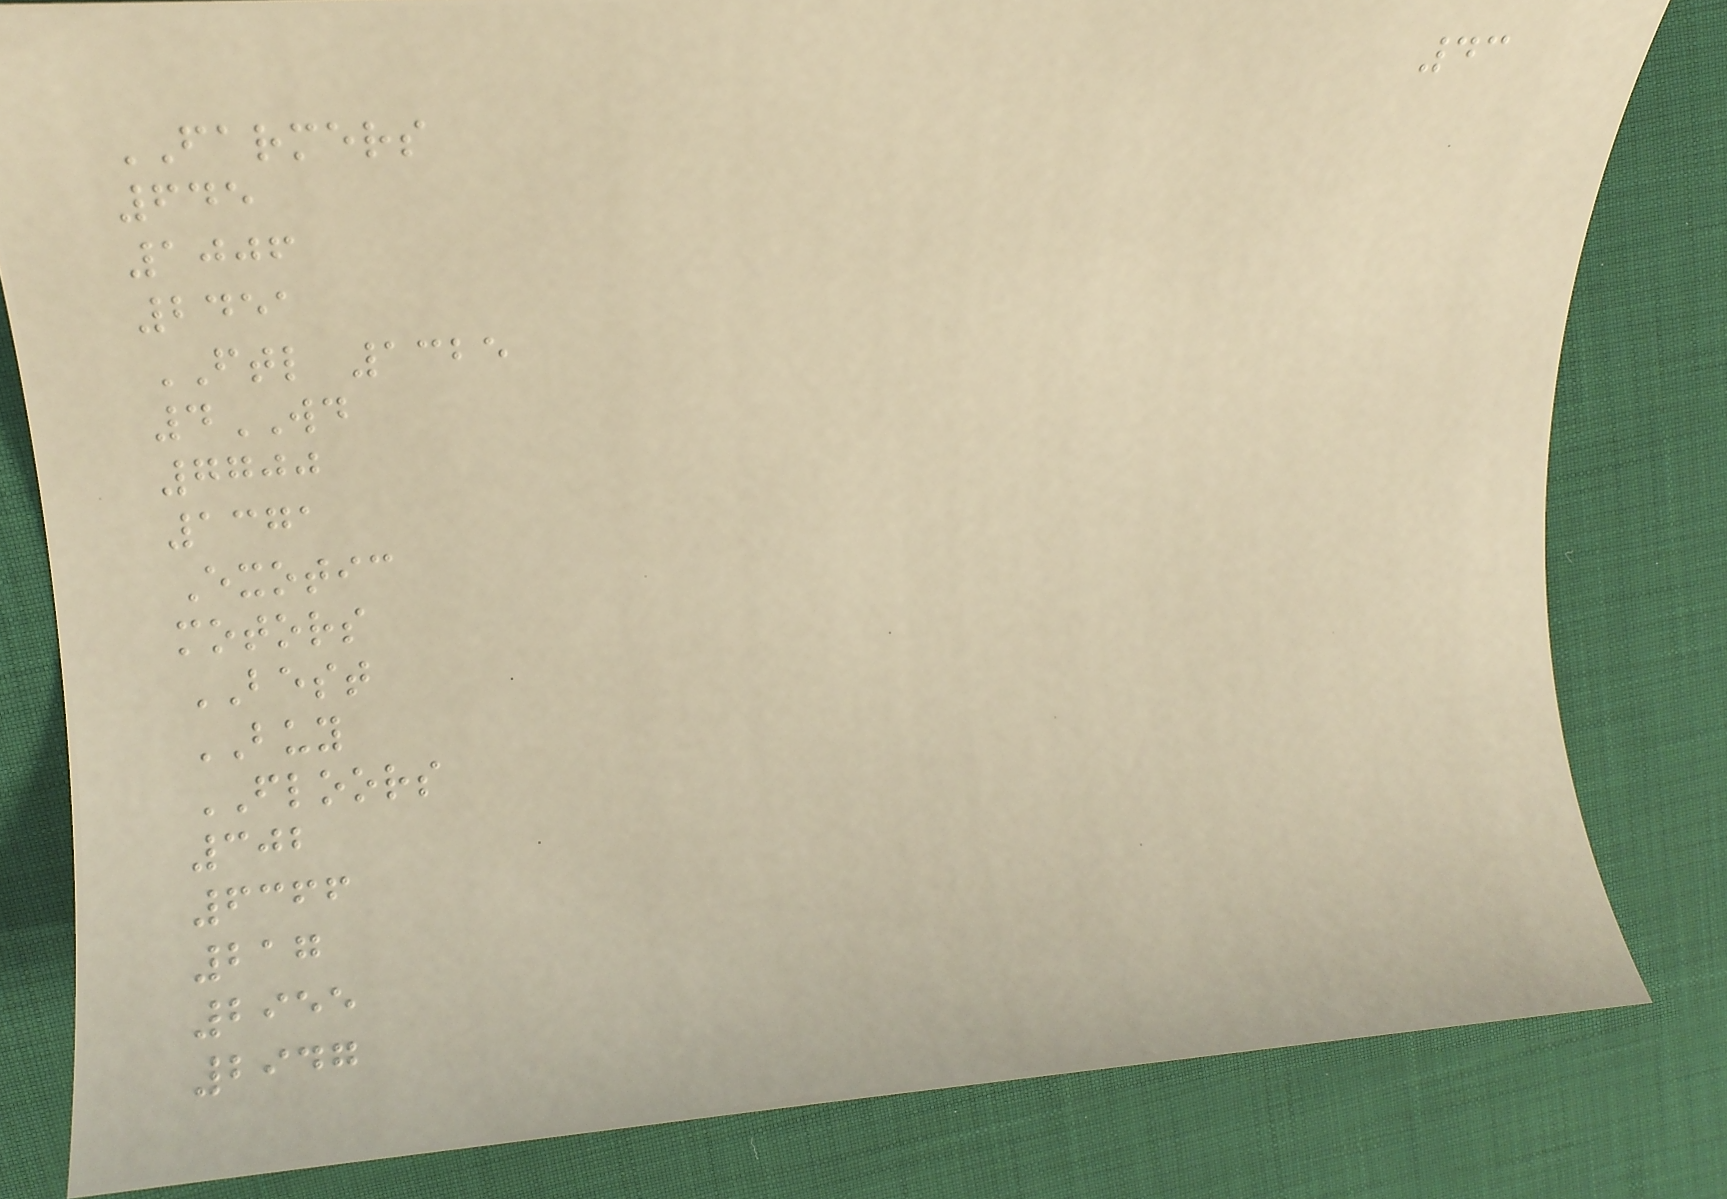43
FARMERS
645
1006
2451
FTL 1325
4WD
7700
1371
Exotic
motors
BEST
BUY
FLOORS
302
6366
217
2955
2947
